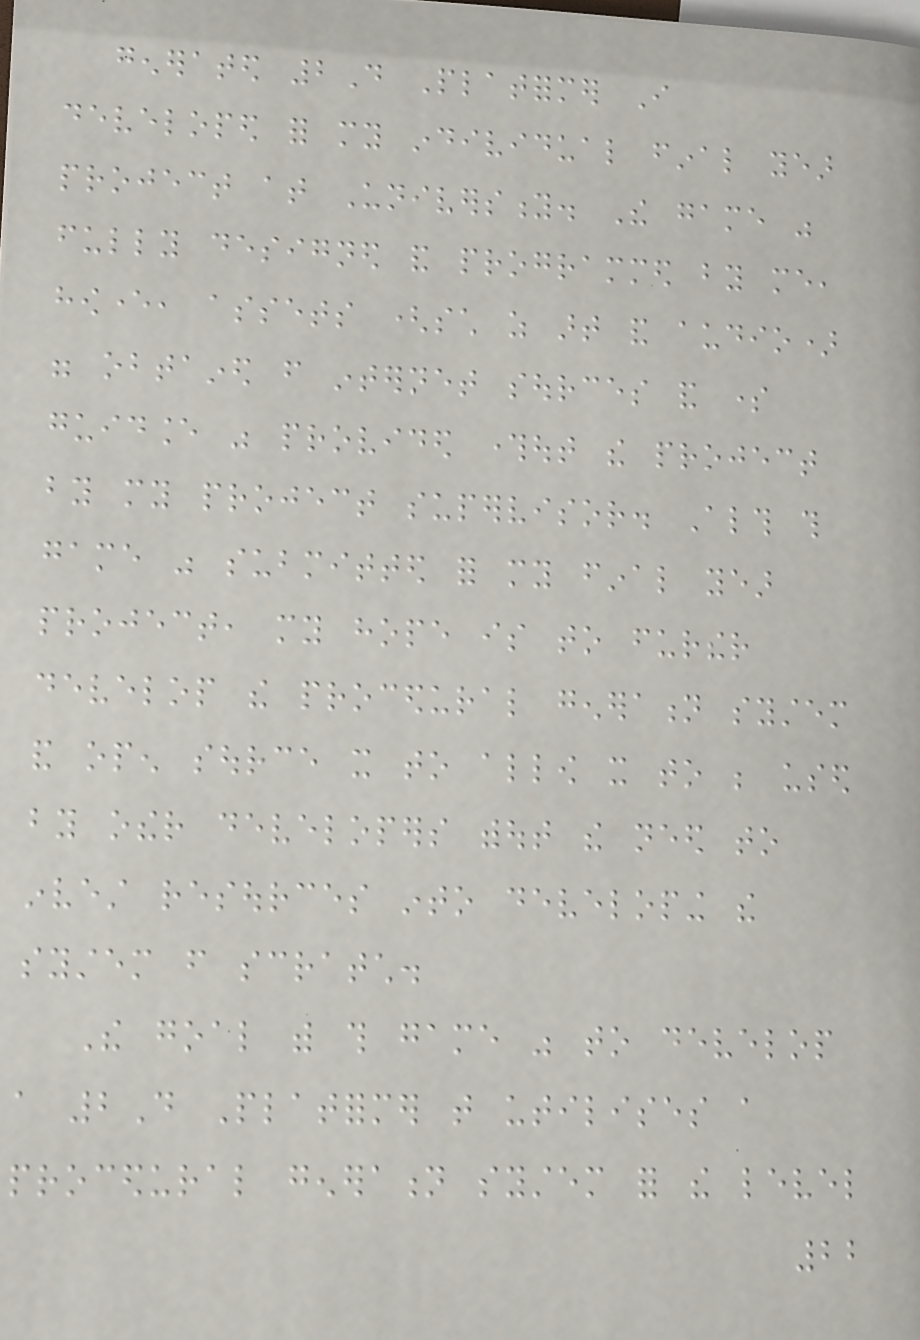generated 2D Platformer I
developed for my individual final year
project at University. The game was
fully designed and programmed by me,
however, assets (such as art and audio)
were obtained from internet sources and some
guidance was provided throughout the project
by my project supervisor. Although this
game was submitted for my final year
project, my hope is to further
develop the procedural generation system
and open source it to allow it to be used
by other developers without the need to
invest resources into developing the
system from scratch.
The goal with this game was to develop
a 2D Platformer that utilises a
procedural generation system for the level
22
